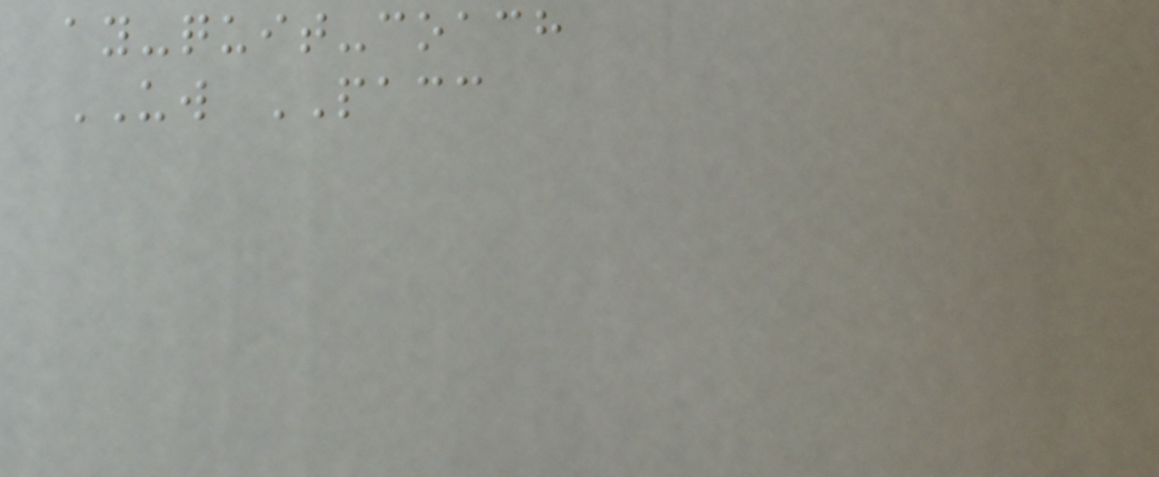ay-quit-coach
UW PACC
